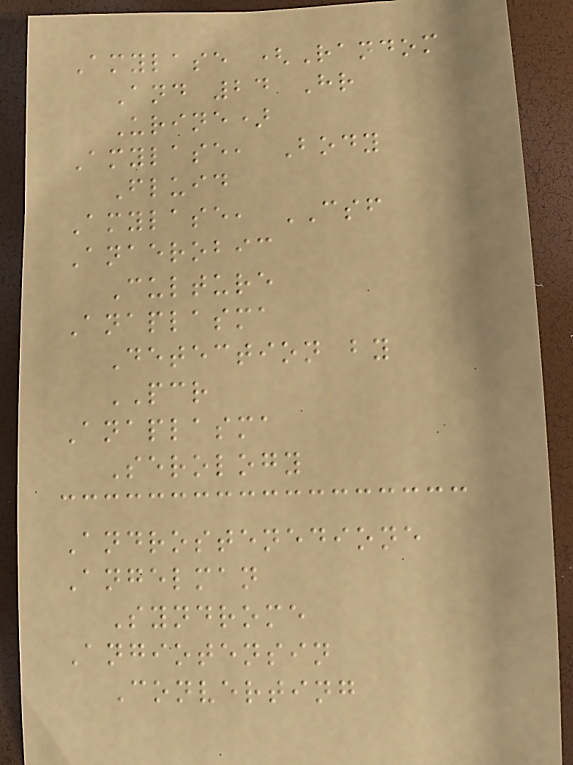Amylase (Random
And 24 Hr
Urine)
Amylase, Body
Fluid
Amylase, CSF
Anaerobic
Culture
Anaplasma
Detection by
PCR
Anaplasma
Serology
Androstenedione
Angelman
Syndrome
Angiotensin
Converting
